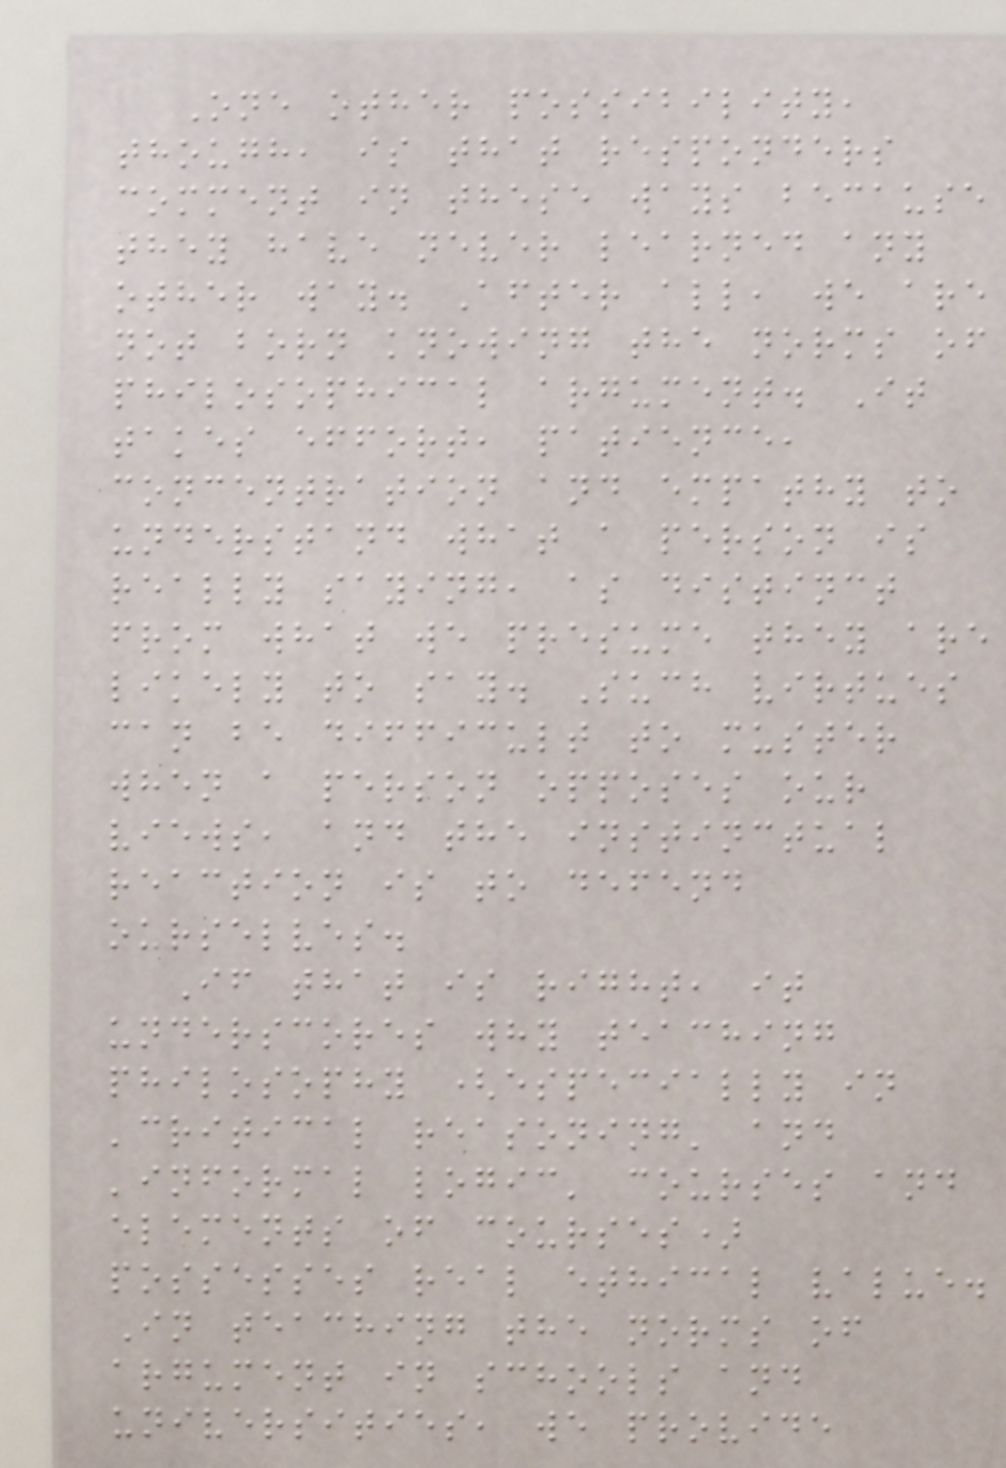One other possibility,
though, is that responders
comment in these ways because
they have never learned any
other way. After all, we are
not born knowing the norms of
philosophical argument. It
takes effort, patience,
concentration and empathy to
understand what a person is
really saying, as distinct
from what we presume they are
likely to say. Such virtues
can be difficult to muster
when a person opposes our
views, and the instinctual
reaction is to defend
ourselves.
If that is right, it
underscores why teaching
philosophy (especially in
'critical reasoning' and
'informal logic' courses and
elements of courses)
possesses real ethical value.
In teaching the norms of
argument in schools and
universities, we provide
